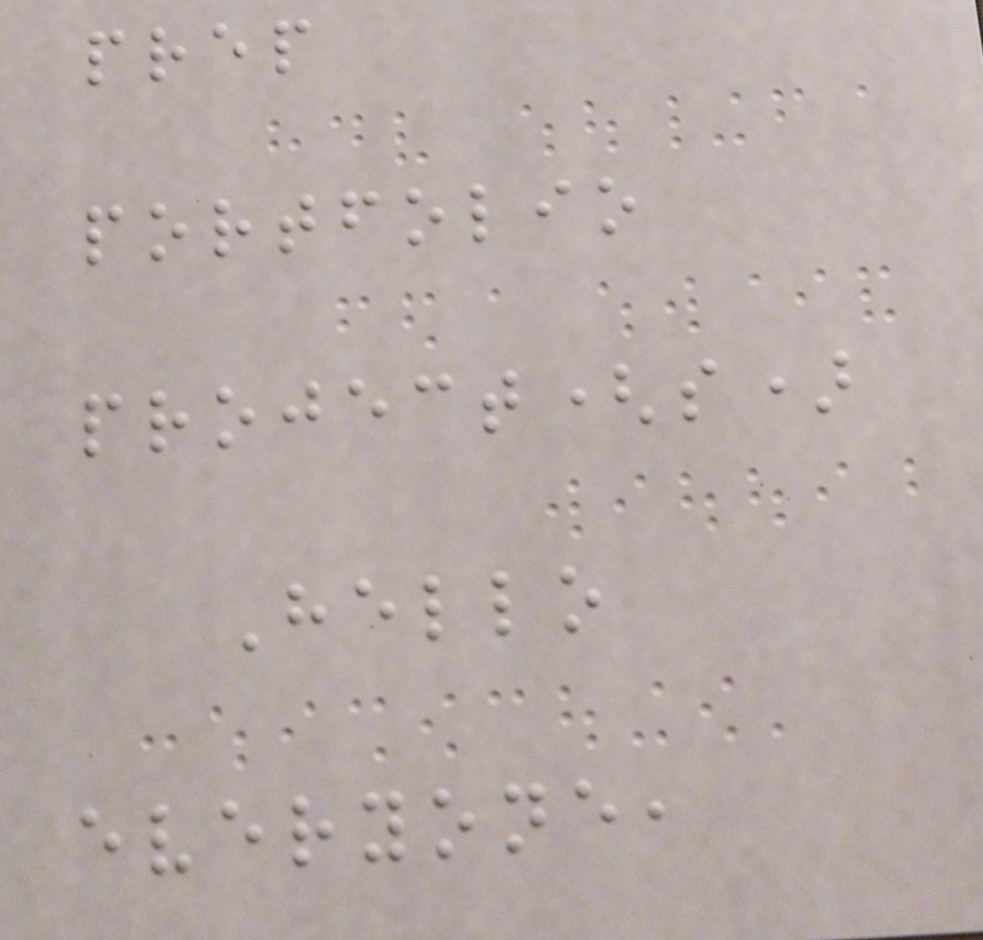prep
portfolio
project(s)
Hello
everyone,
